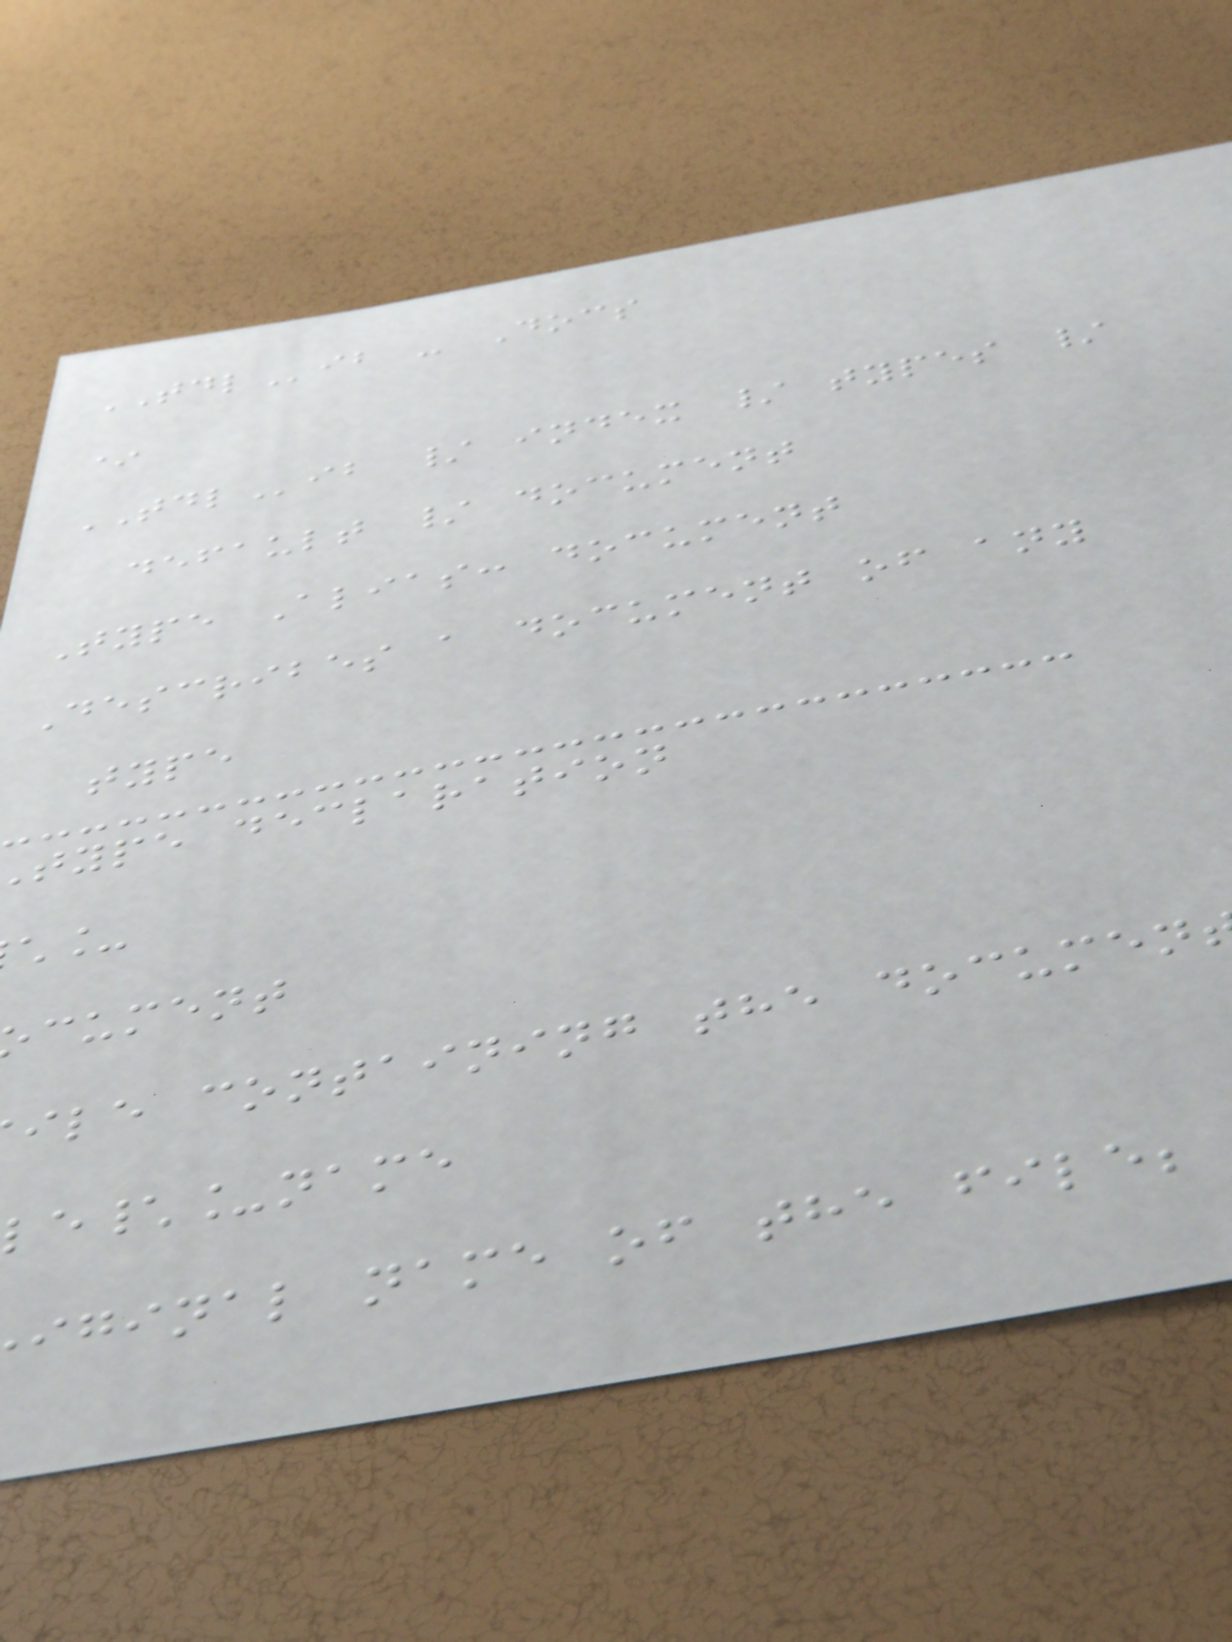TDLib - Docs
*
TDLib / index / types /
default / document
Type Alias: document
Describes a document of any
type
type declaration
cument
ile containing the documen
le\_name
iginal name of the file;
